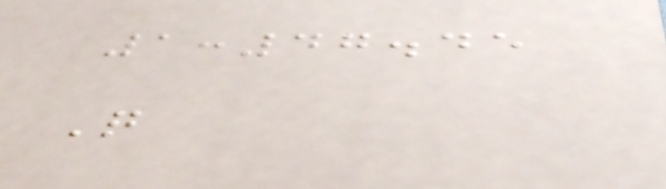1:47.45
Q
